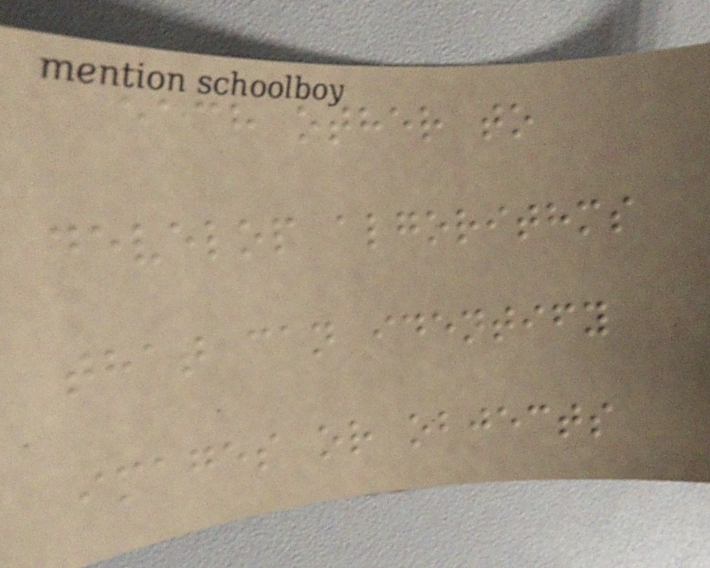each other to
develop algorithms
that can identify
images or objects
